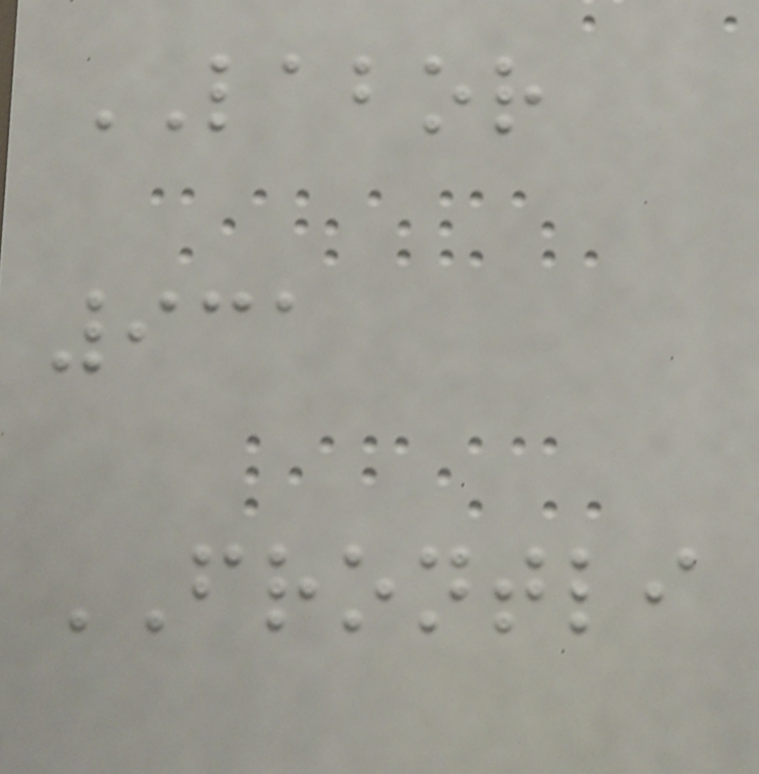LABOR
931
FRONTLI
